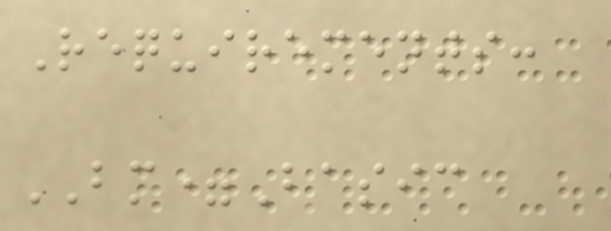Requirements:
BM=Basic
